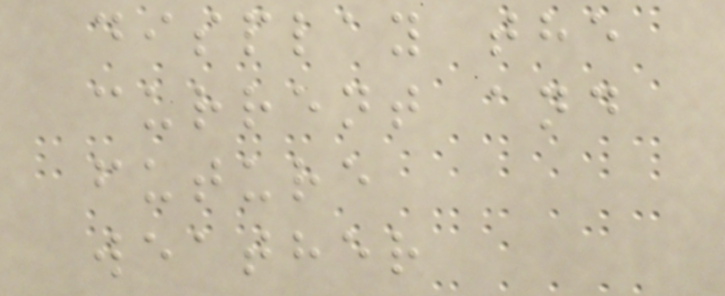display the
current and
future
weather
